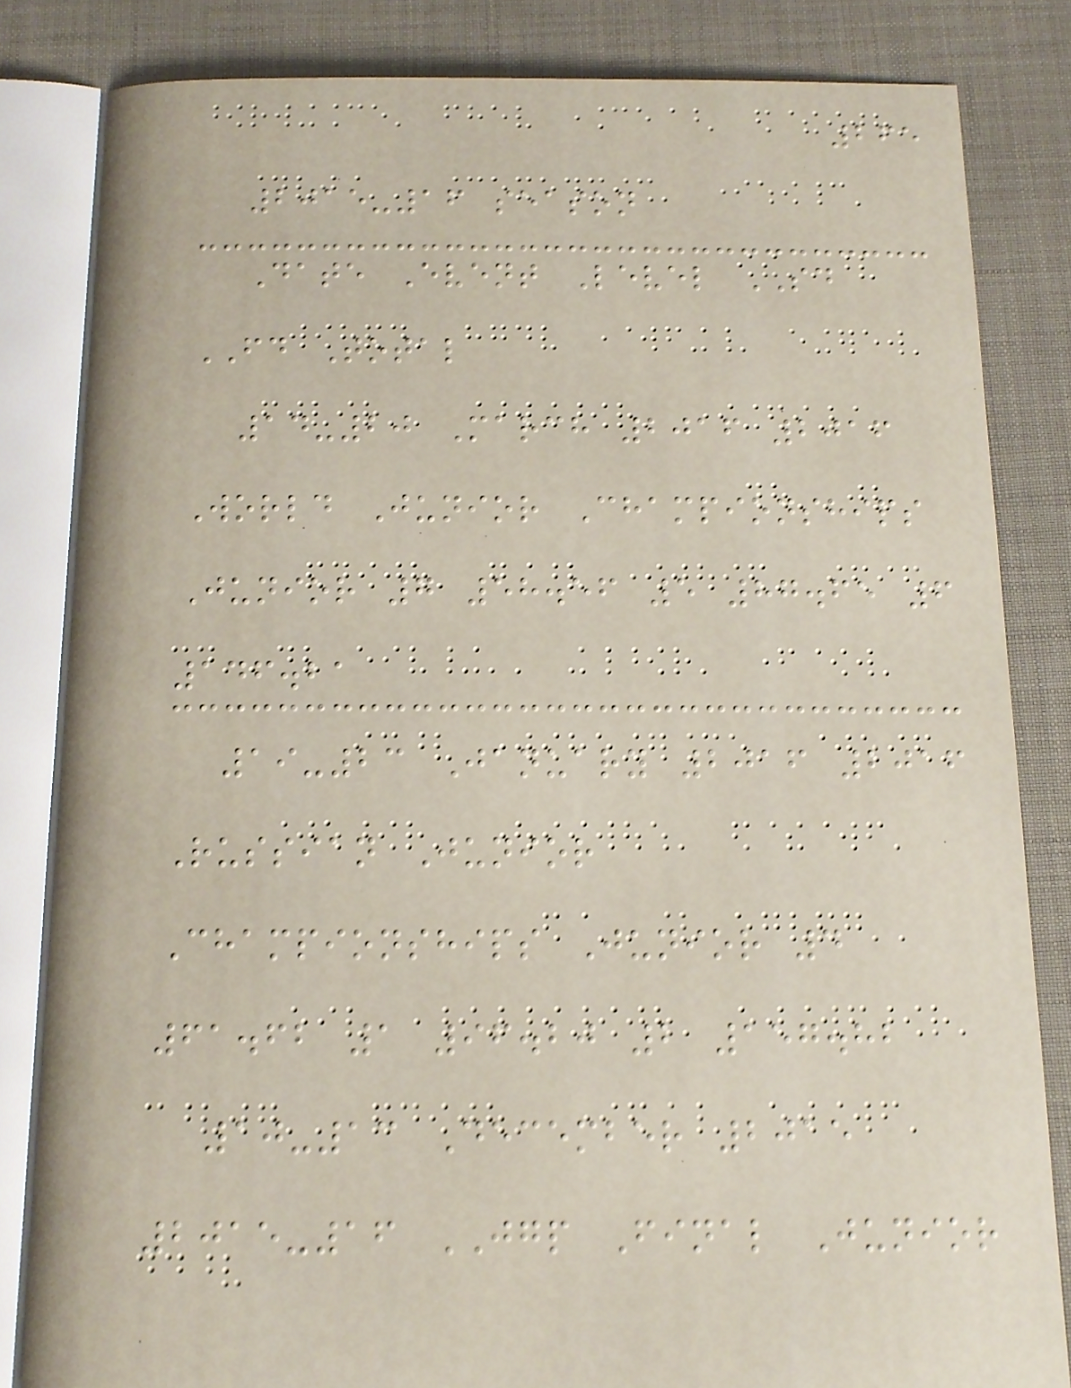265
2015-16 season
Date Event Level SD
FD Total
14-20 March 2016 2016
World Junior Championships
Junior 7 58.56 5 87.65 6
146.21
19-23 January 2016 2016
Russian Junior
Championships Junior 4
61.62 1 96.20 2 157.82
10-13 December 2015
2015-16 JGP Final Junior
